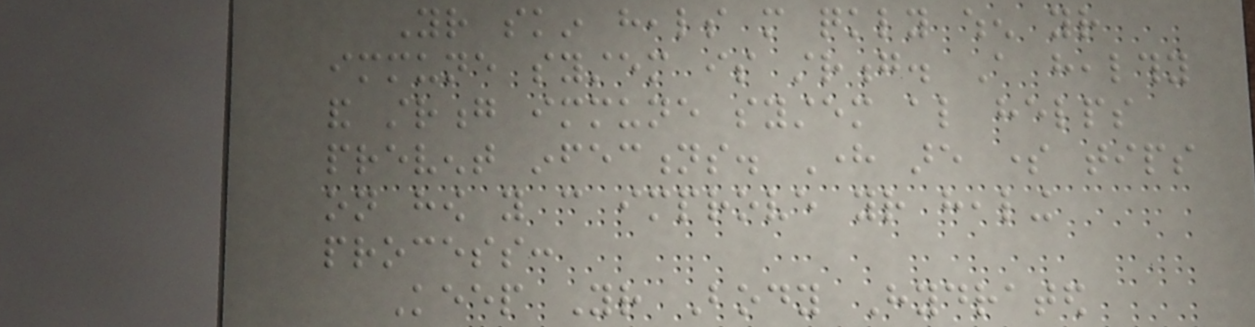Your skin heals more quickly when your
immune system is strong. A healthy
and strong immune system also helps
prevent infections. Here are some tips
on how you can improve your healing
process:
Keep Your Body Hydrated
